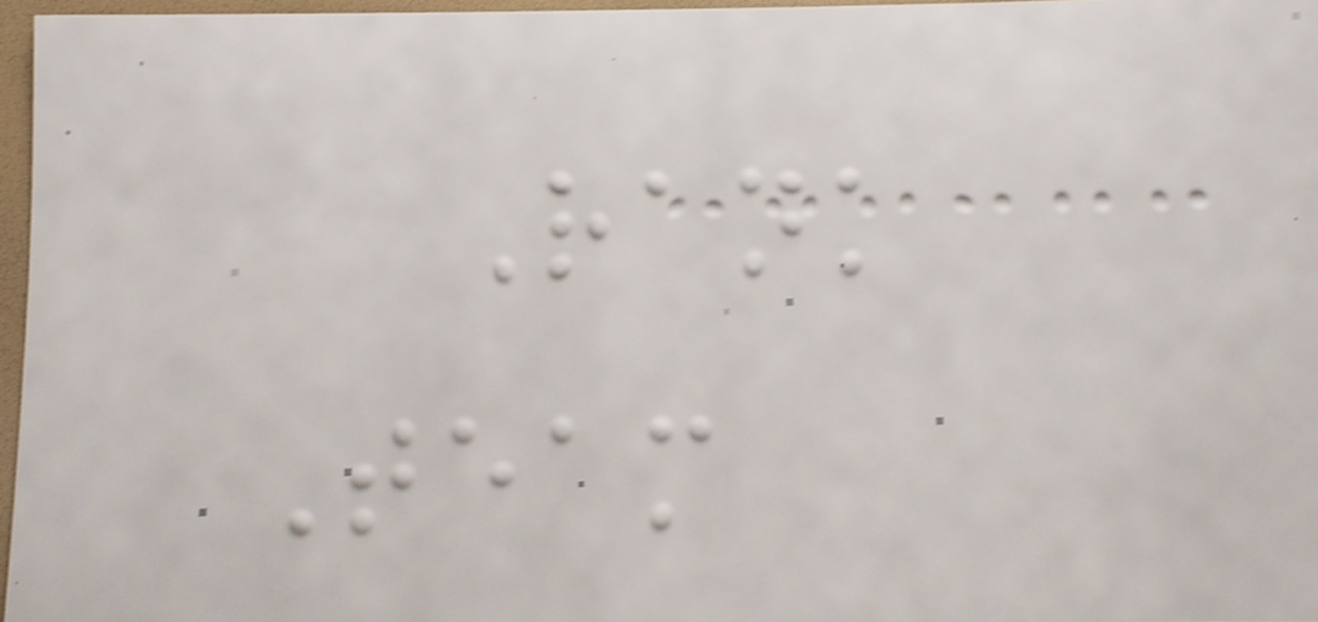Rank
Team
